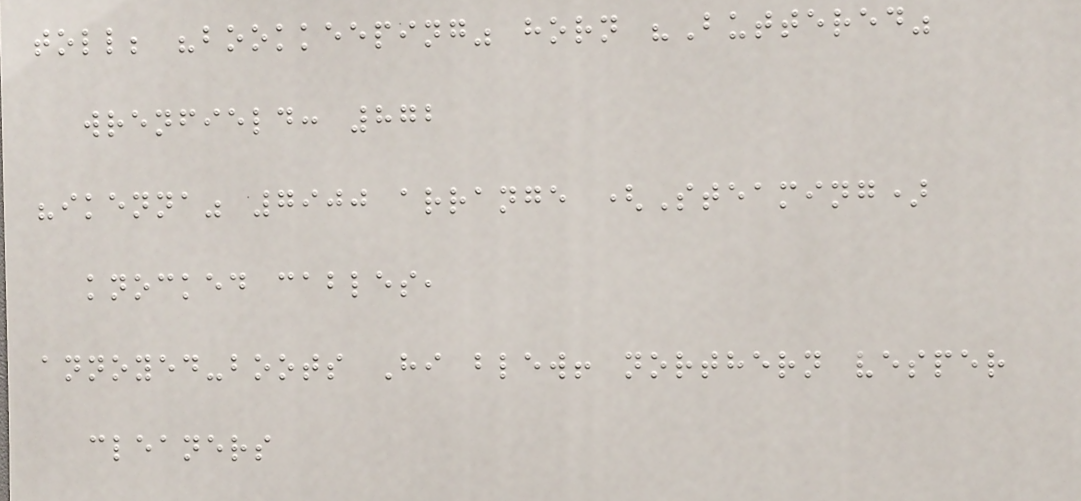toll; "bookkeeping" horn "Buttered"
wrenfield: 872
"ikenna" 7900 arrange (Steaming)
knocked cables,
annoyed-boots Hi blew! northern vesper
cleaners
